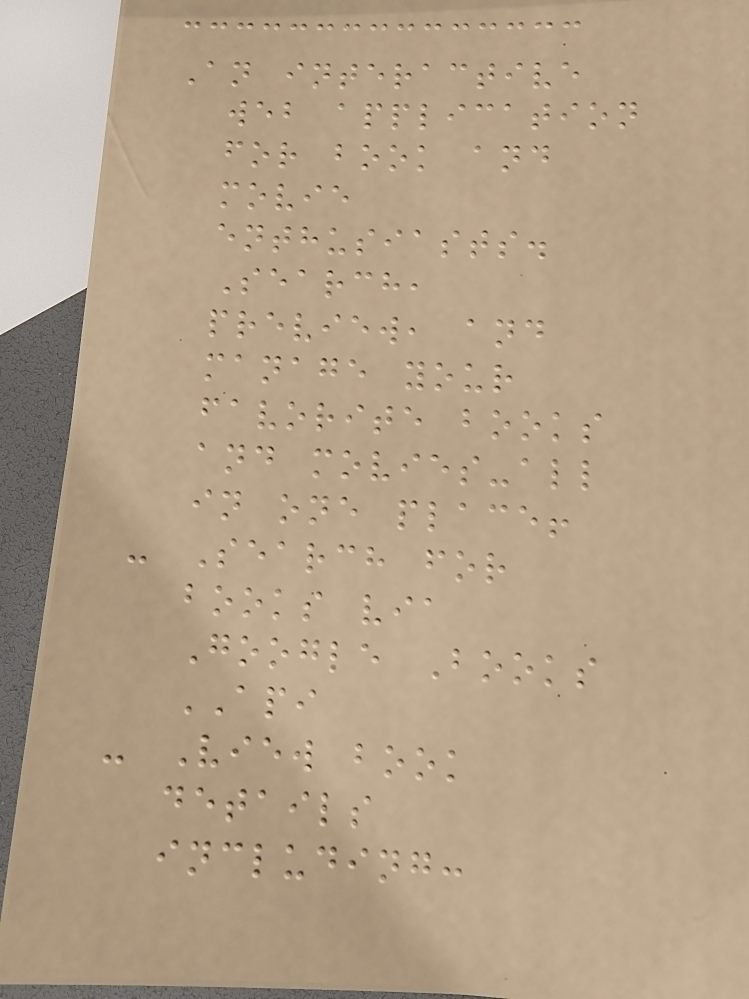An interactive
web application
for book and
movie
enthusiasts.
Search,
preview, and
manage your
favorite books
and movies-all
in one place!
- Search for
books via
Google Books
API
- View book
details
including:
